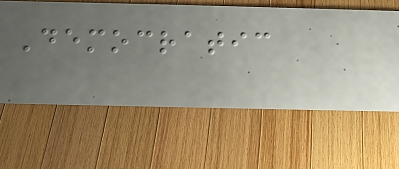Democratic
